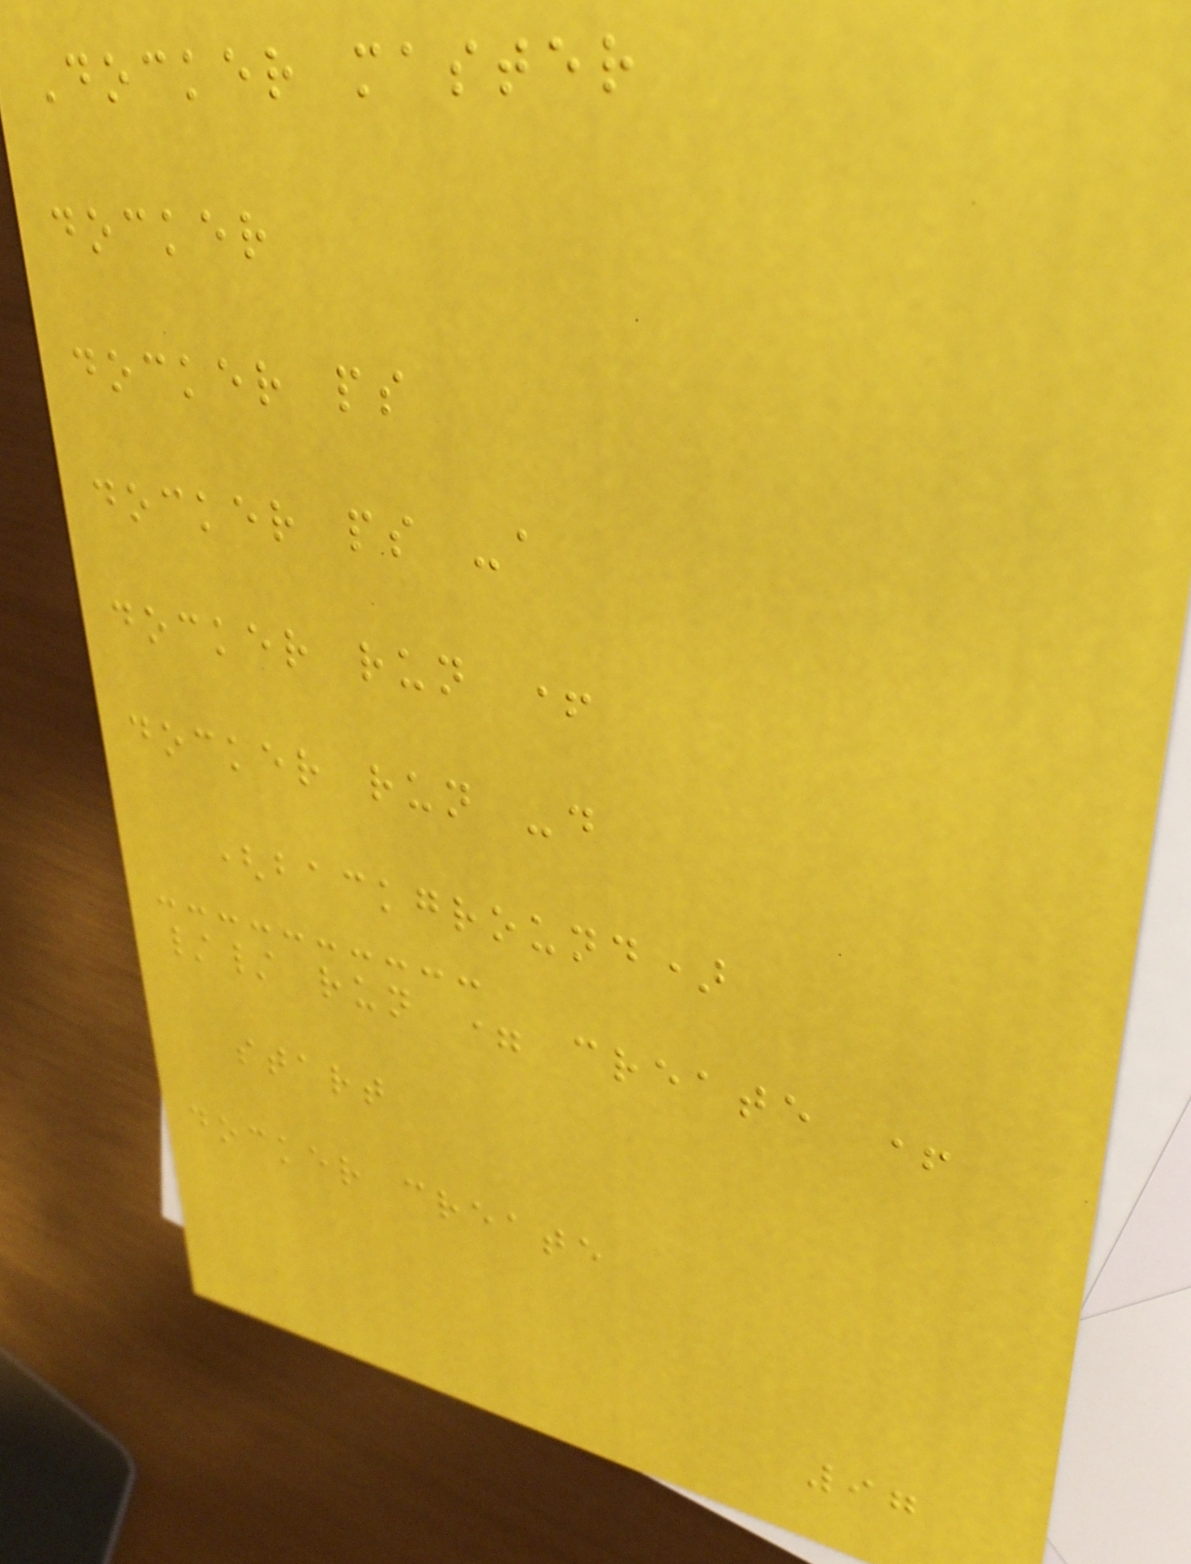Docker master
docker
docker ps
docker ps -a
docker run +
docker run -d
(background)
// run = create +
start
docker create
97
